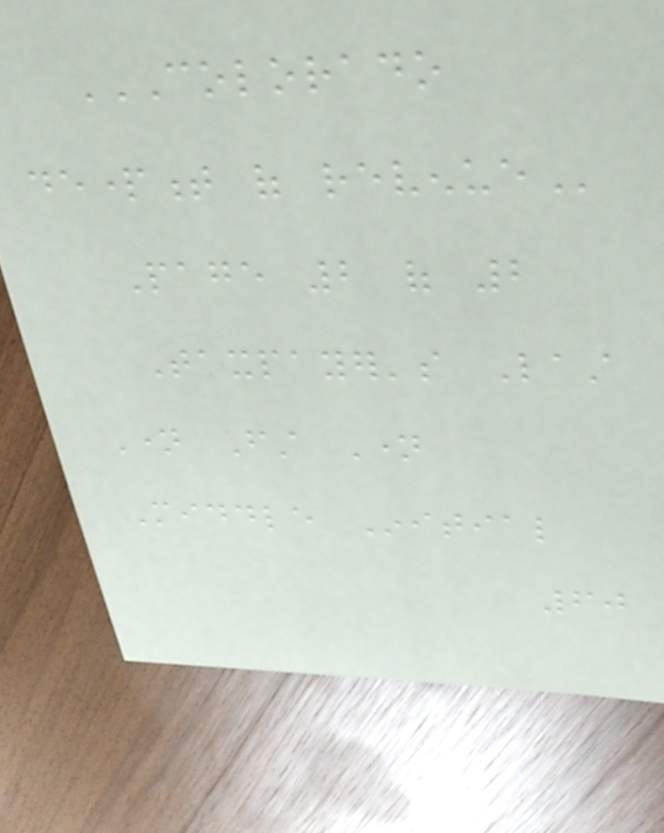COLORADO
DEPARTMENT OF REVENUE
Page 2 of 2
Taxpayer's Last
Name First Name
Middle Initial
60
